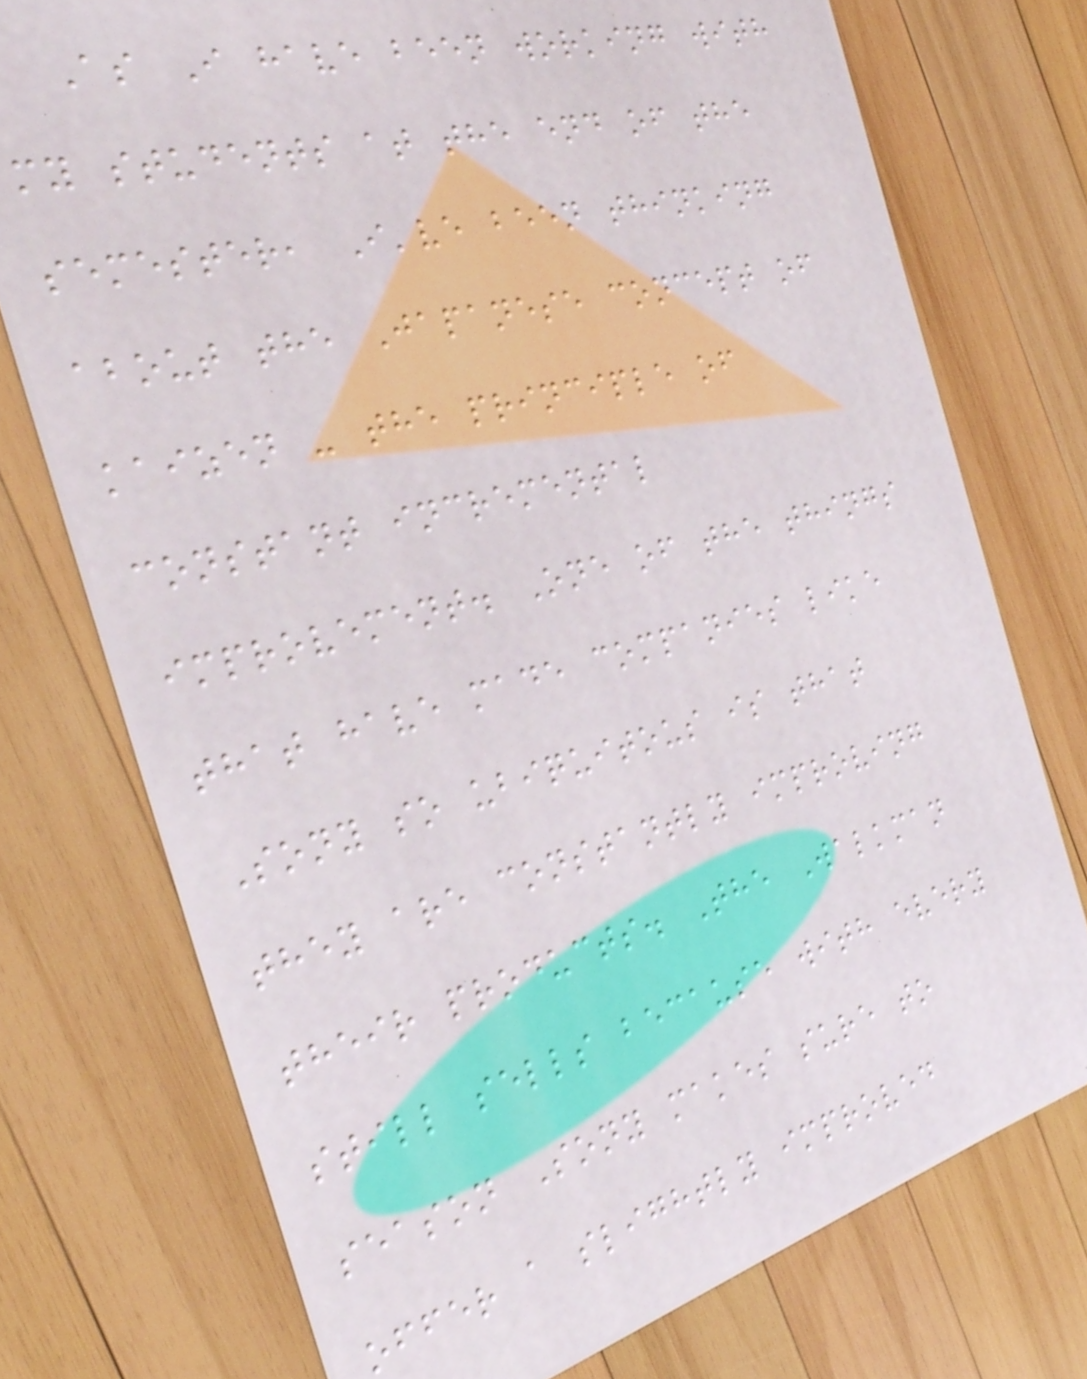As I have been working with
my students at the end of the
semester, I've been thinking
about the Japanese concept of
kaizen - the principle of
constant incremental
improvement. One of the things
that have made companies like
Sony so ubiquitous is that
they are constantly improving
their products. The Walkman
still sells because with every
season Sony makes sure to
offer a slightly improved
